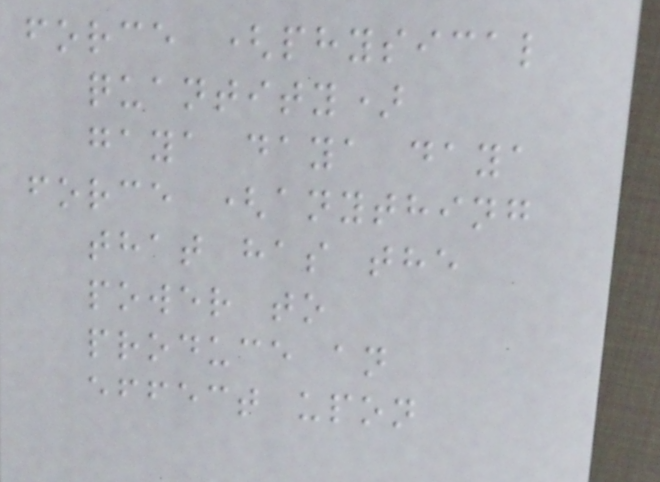force (physical
quantity)
gaya daya daya
force (anything
that has the
power to
produce an
effect upon
